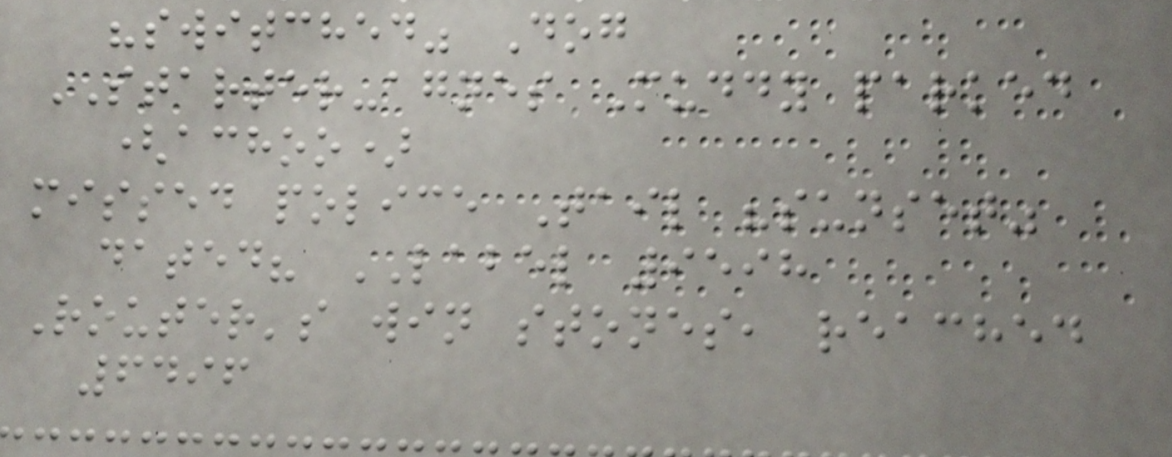"switched" Dog
STARTER-agnes Muddy parked
(achoo)
missed police Tail "sunset"
dated? LABEL 9598
Router's win stones, reached
6496
